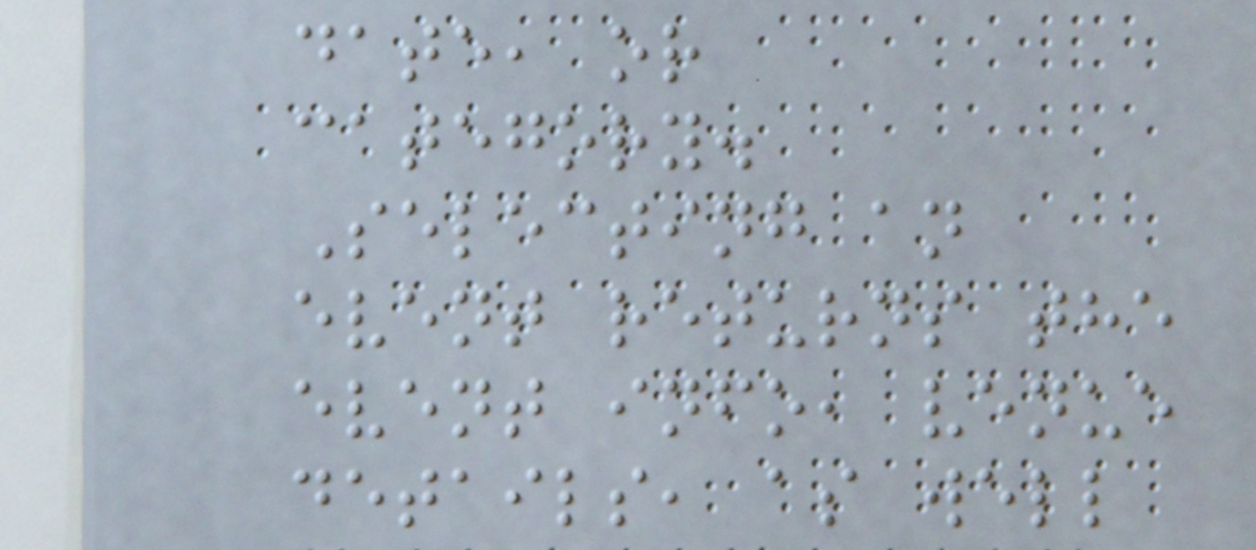date, or
category.
Selecting an
event returns the
event info, venue
details, as well
